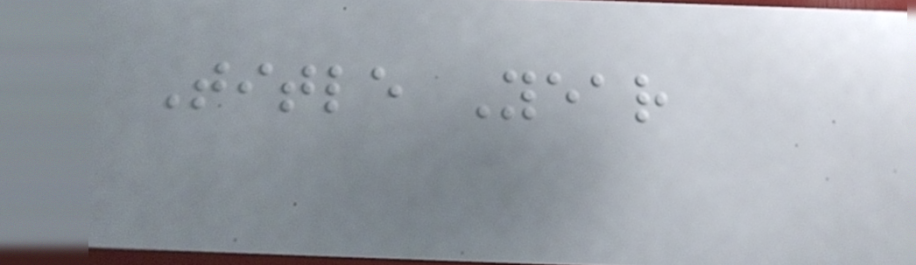Title Year
